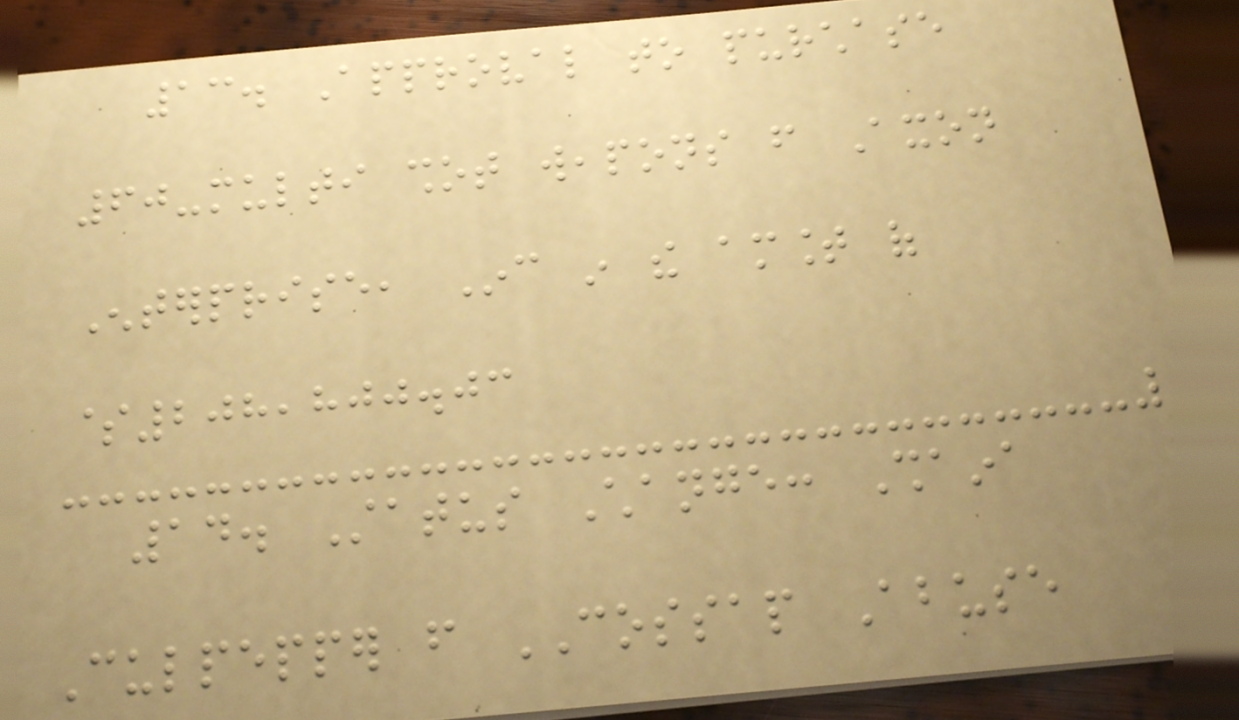13. Approval to purchase
60-multi shot weapons from Axon
Enterprise, Inc in the amount of
$208,800.03
14. Status Change: Shaina
Culpepper from COSSAP Abuse
